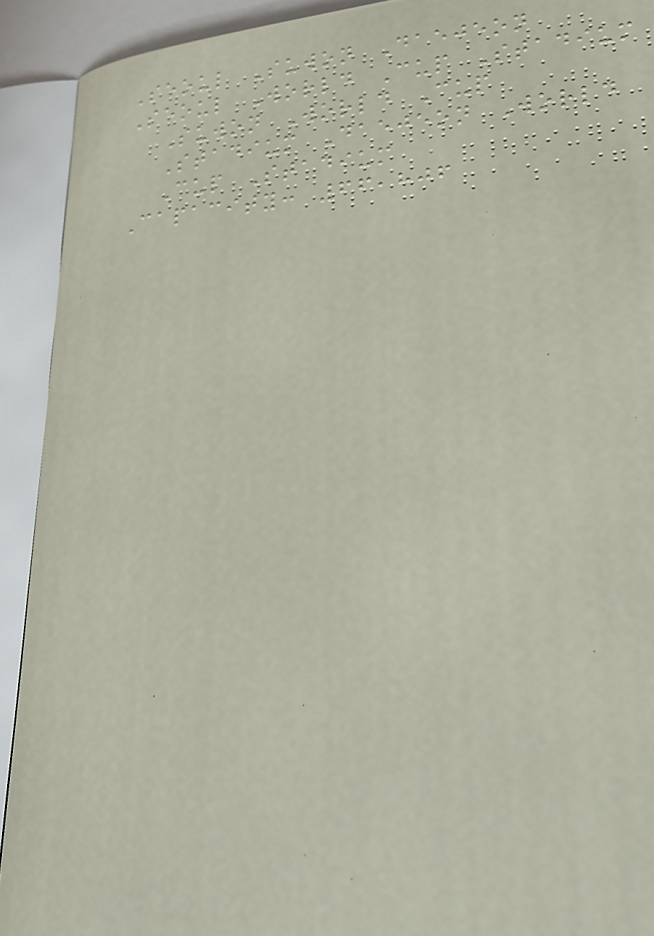Seoul Suwon Daejeon
Seoul World Cup Stadium
Suwon World Cup
Stadium Daejeon World
Cup Stadium
Capacity: 66,806
